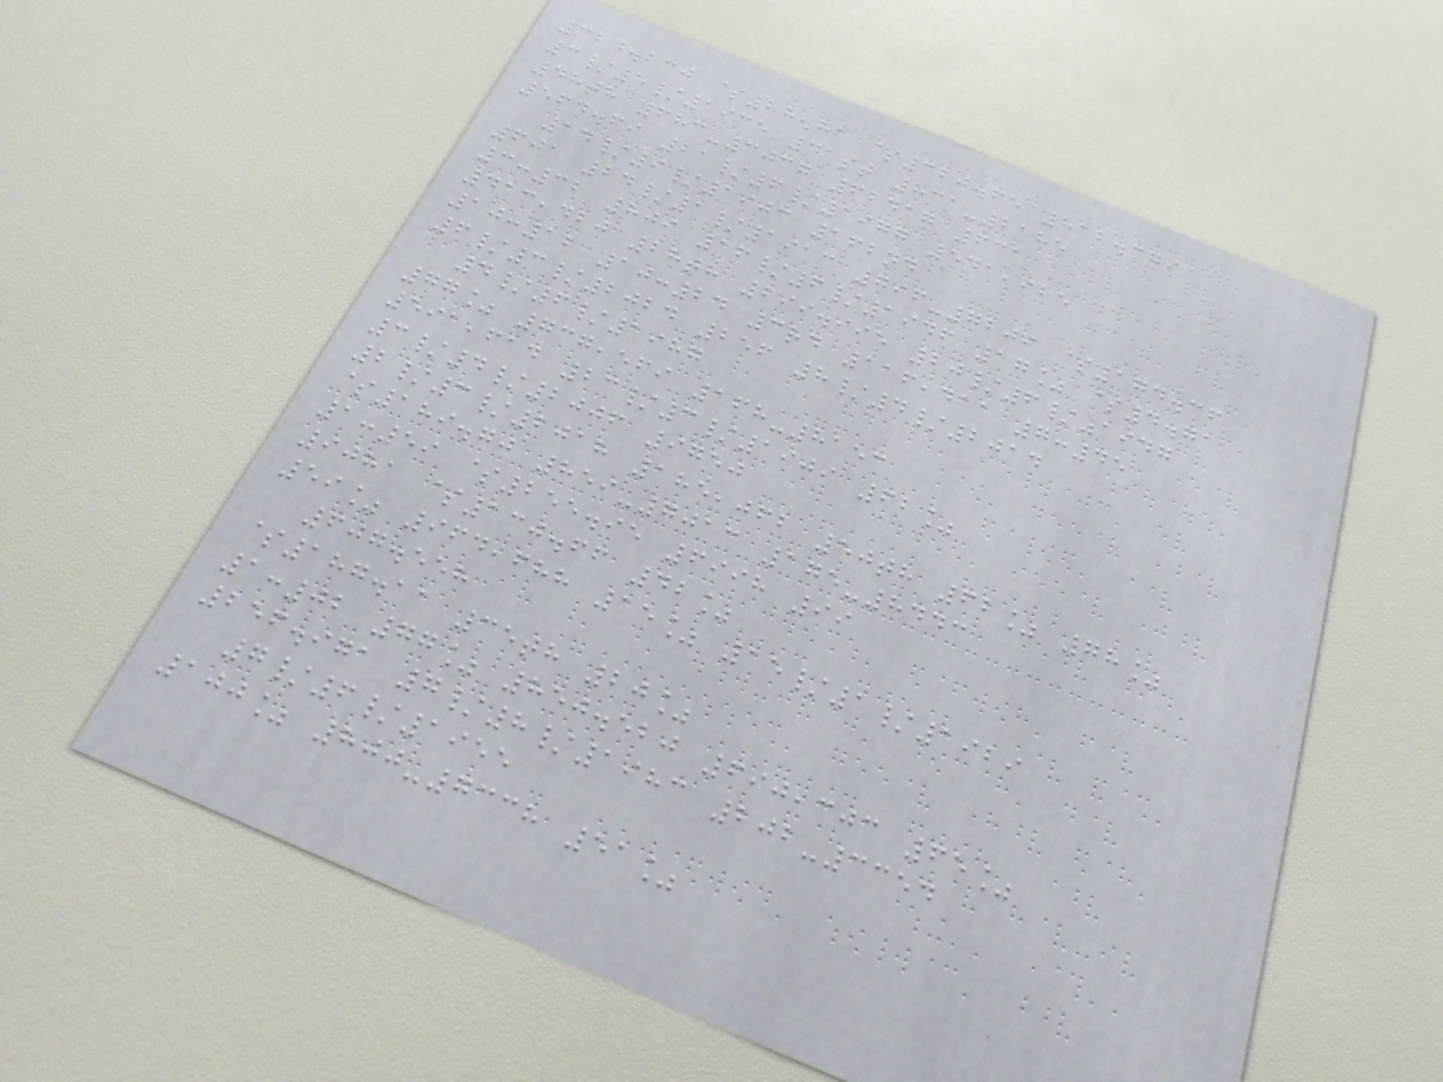324.230 $28.81 $320.65 812.379
3/5/1935 41st 831-2185
48th 683-3037 62417 631
564.69 21/6/1977 541,925
14/9/1903 162nd
601 24/1/1913 796-7209 $174.36
3:32 809 16/6/1946 17% $4.71
413,420 28th 299.995 20/6/1947
10:12 10:24 3rd 116,411 7:45
6/3/2024 256 8/4/2014
4/6/1987
77% 737,569 168-8153
591,614 23/3/1909 62%
3/4/2006 9750
2/3/2018 185,062 50th 62% 78%
$189.70 859-7013 175-8443
1:59 $255.95 6998 99
9081 $130.66 42%
59% 964,688 15% 15/1/1929
607.558
$187.11 35th 20%
1:02 77% 850.520 690,303 65%
256.971 7/8/1983 202-3354
7/6/1955
100% 800-7338 51%
